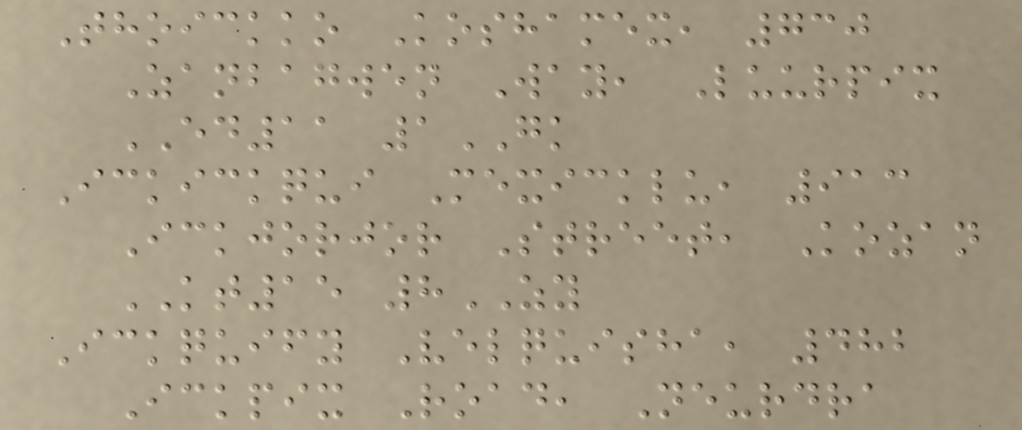Thoickko Koshamex, 730
Zanbagwen Way, Luurpix
ED11 1GK
Ickickqui Mexicklu, 913
Ickjorjor Street, Kozan
KT15 8ZY
Ickquify Velquisha, 482
Ickpix Road, Neurdra
